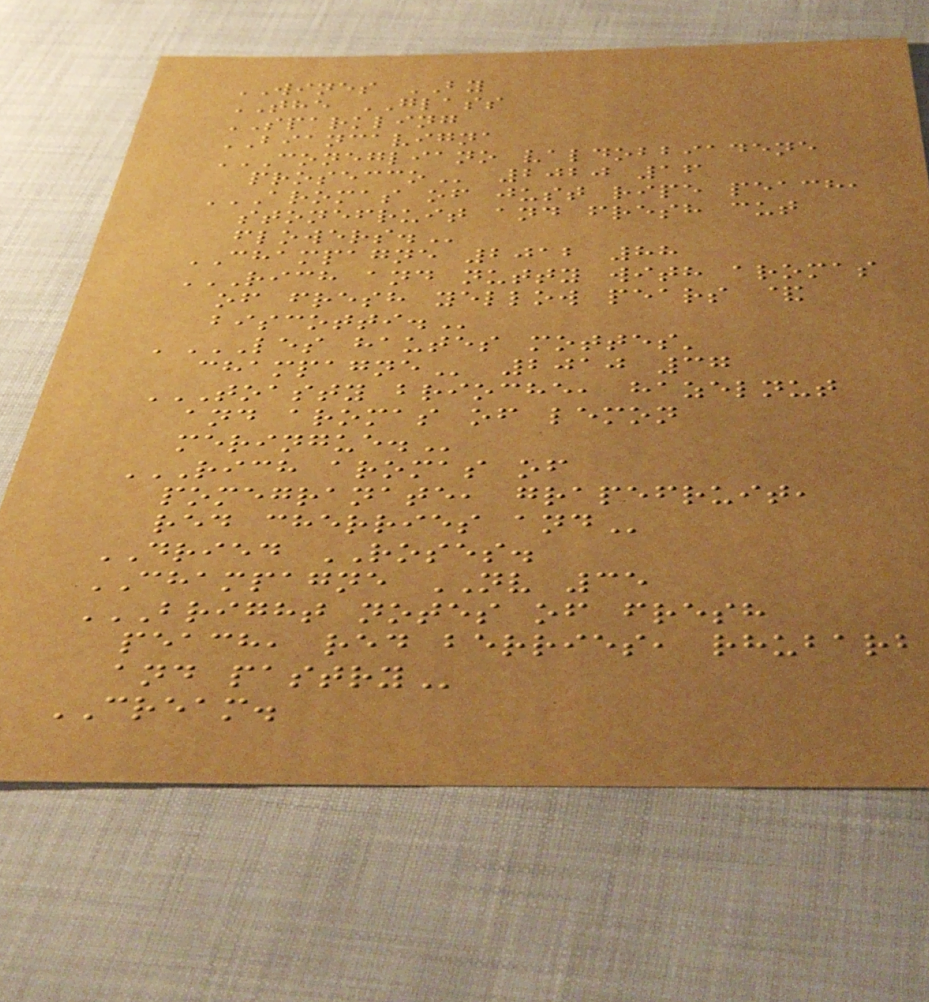WINES BY
THE GLASS
SPARKLING
BIANCAVIGNA
CONEGLIANO VALDOBBIADENE
PROSECCO 2020 16
AROMAS OF JUST RIPE PEACH,
STONEFRUIT AND FRESH CUT
FLOWERS.
CHAMPAGNE 2012 88
RICH AND NUTTY WITH AROMAS
OF FRESH YELLOW PEARS &
BISCOTTI.
'LES HAUTES MOTTES'
CHAMPAGNE 2010 37
TOASTY BRIOCHE, HAZELNUT
AND AROMAS OF LEMON
MERINGUE.
RICH AROMAS OF
POMEGRANATE, GRAPEFRUIT,
RED CHERRIES AND
DRIED ROSES.
CHAMPAGNE NV 35
BRIGHT NOTES OF FRESH
PEACH, RED BERRIES, RHUBARB
AND PASTRY
CREAM.
